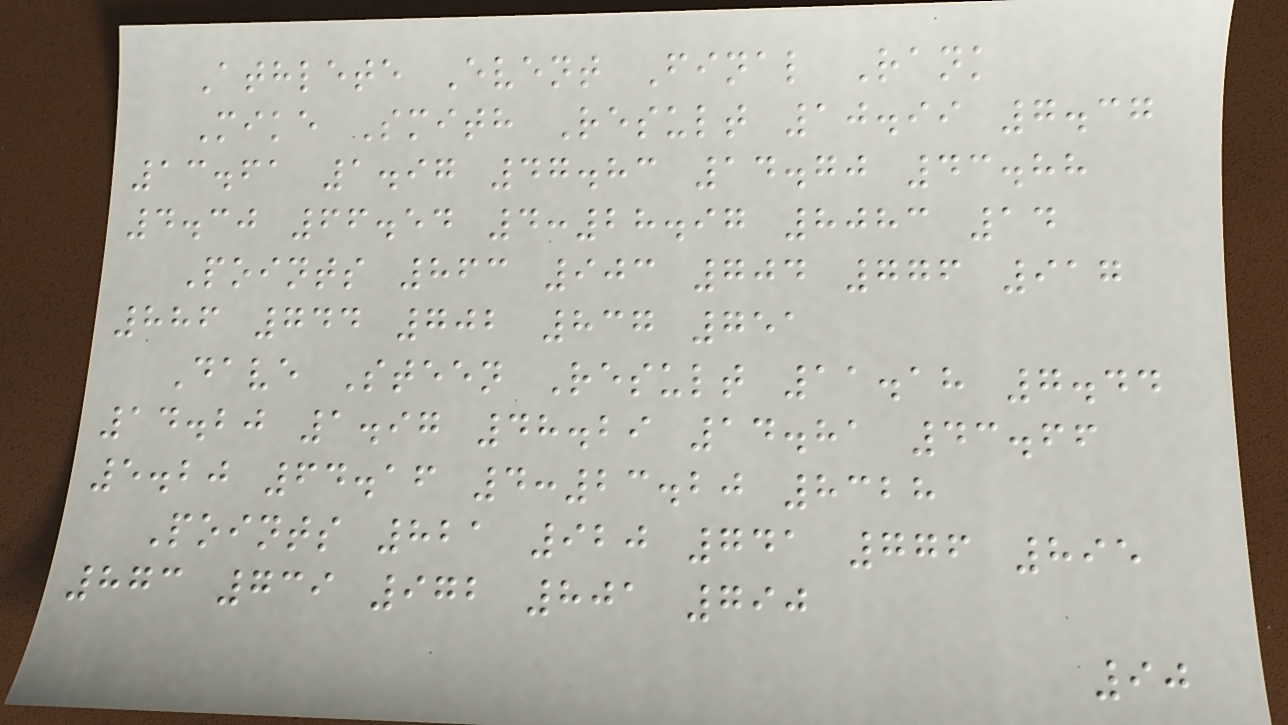Athlete Event Final Rank
Mike Smith Result 10.99 7.37
13.61 1.97 47.83 14.70 43.88
4.30 66.54 4:28.97 8083 14
Points 863 903 704 776 917
886 744 702 837 751
Dave Steen Result 11.18 7.44
14.20 1.97 48.29 14.81 43.66
5.20 64.16 4:23.20 8328
Points 821 920 741 776 895
873 739 972 801 790
90
